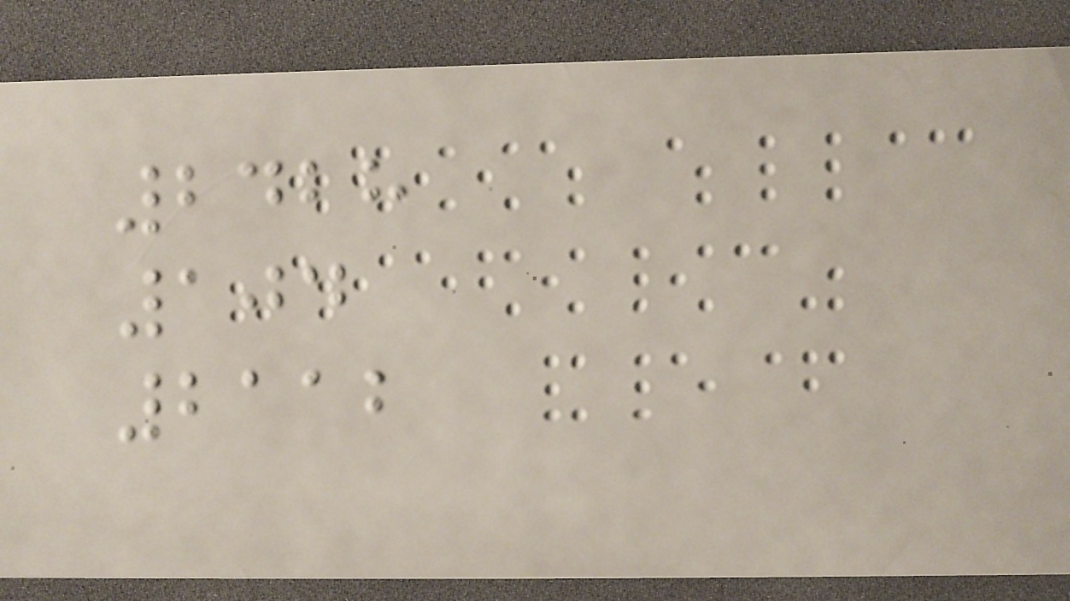2428
104
2112
